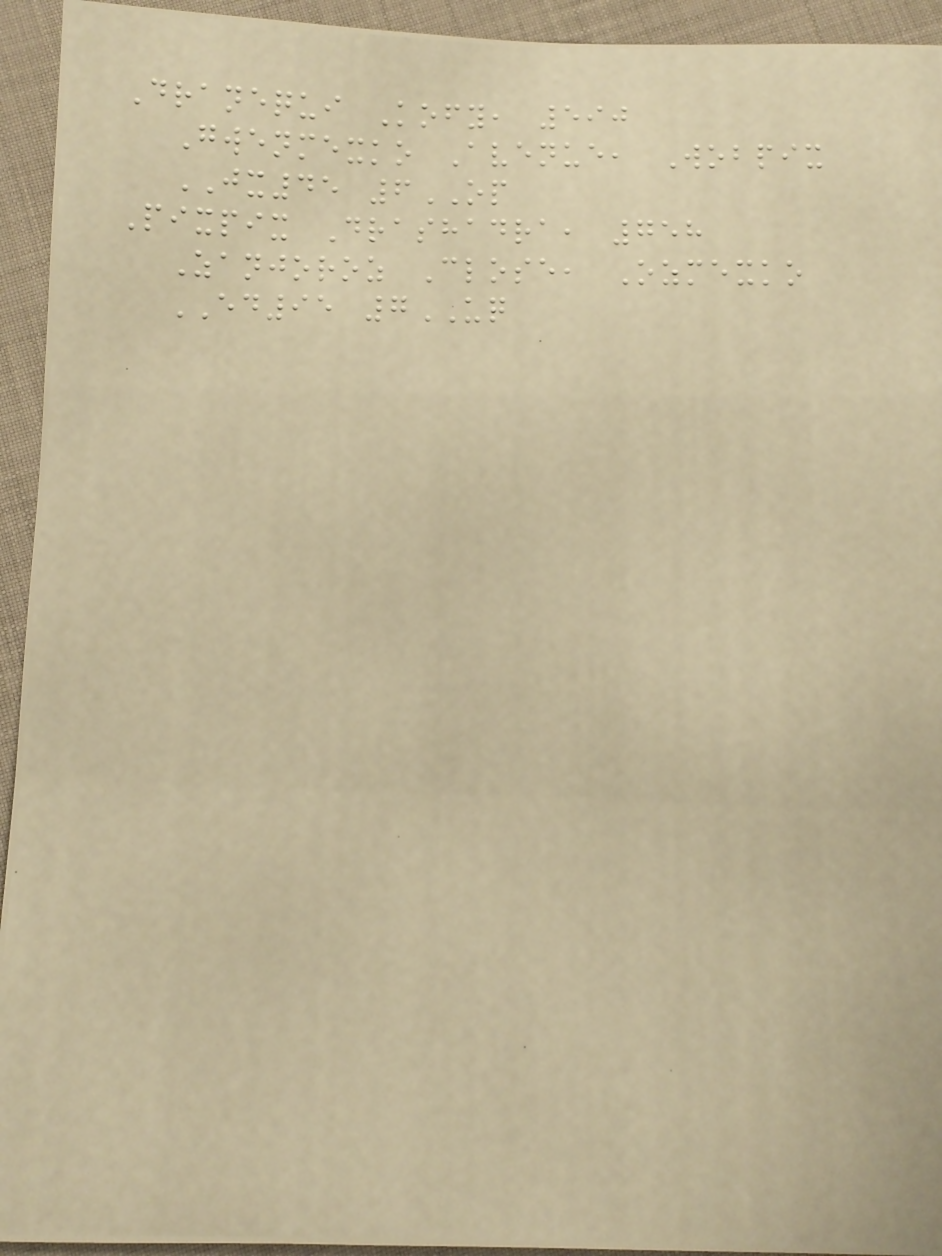Dranequi Kofy, 590
Gwenmexko Avenue, Wobpix
JX45 6OP
Pixpix Drashadra, 758
Zanjoroz Close, Ozmexko
ED95 7UQ
